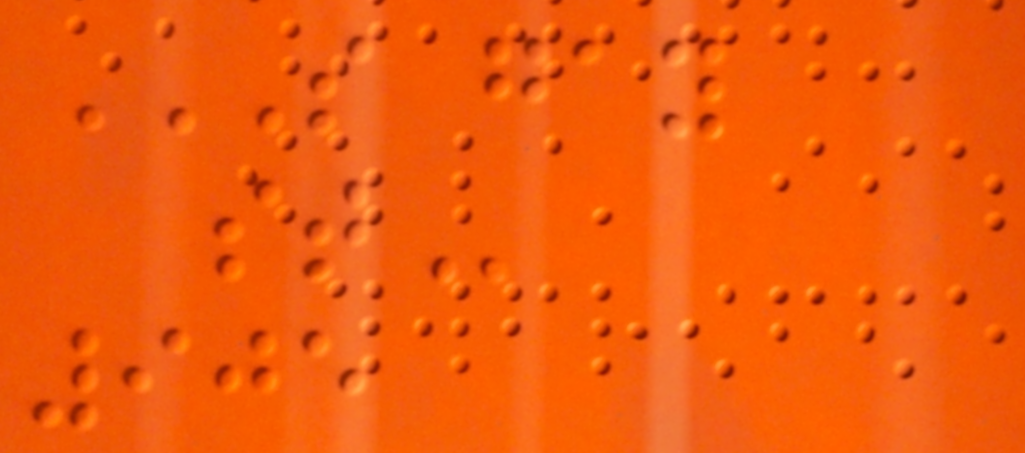S GAY
ST
905
